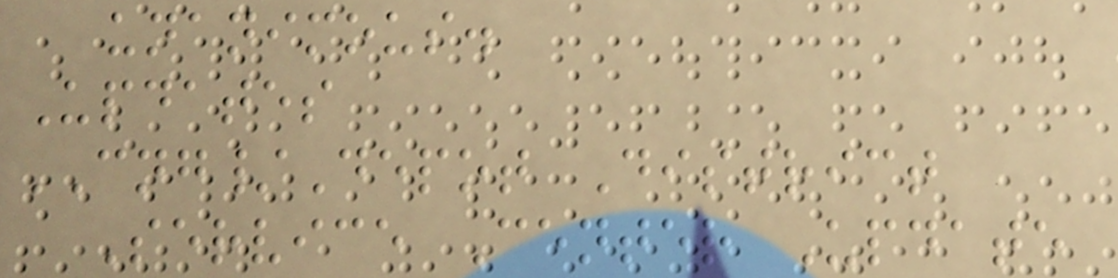unanimous.
Updates
CNG/Depot District
Service Center Update
